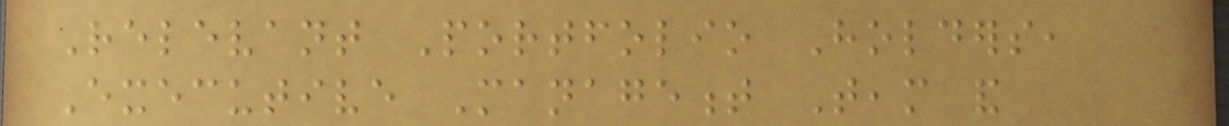Relevant Portfolio Holders,
Executive Management Team and
